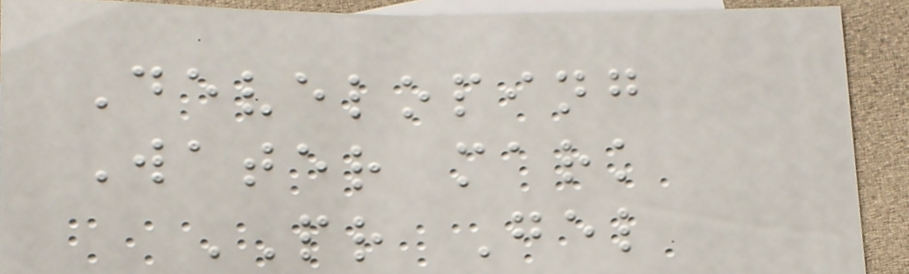Developing
Water mark
PR Gel
